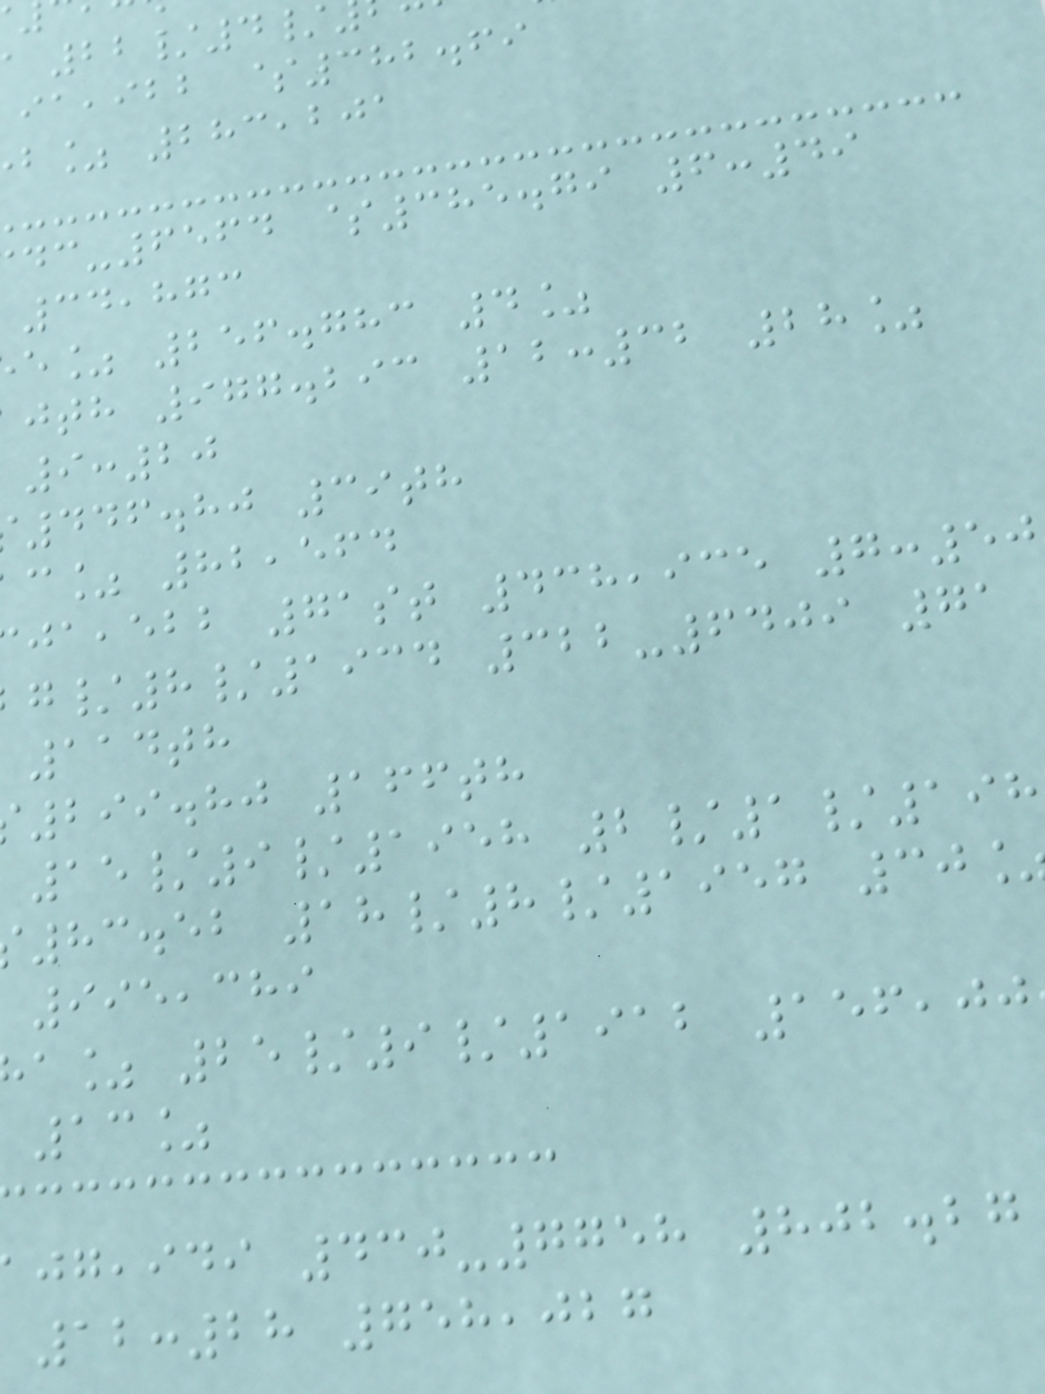22/4/
,ibb $382.69
b% 283,201
-6564 $385.79 6:49
34,873
e% 256.783 4%
jth 977.293 12:32 28%
9:20
446.80 39th
c% 82,564
,ebb 71st 438,935 7:50
/8/1934 322-6409 71
114th
299.80 166th
15/9/1958 2/1/198
83.52 18/8/1957 30
995,389
a% 25/9/1912 156,00
13%
,idi 430-7758 802.27
12:28 758,027
